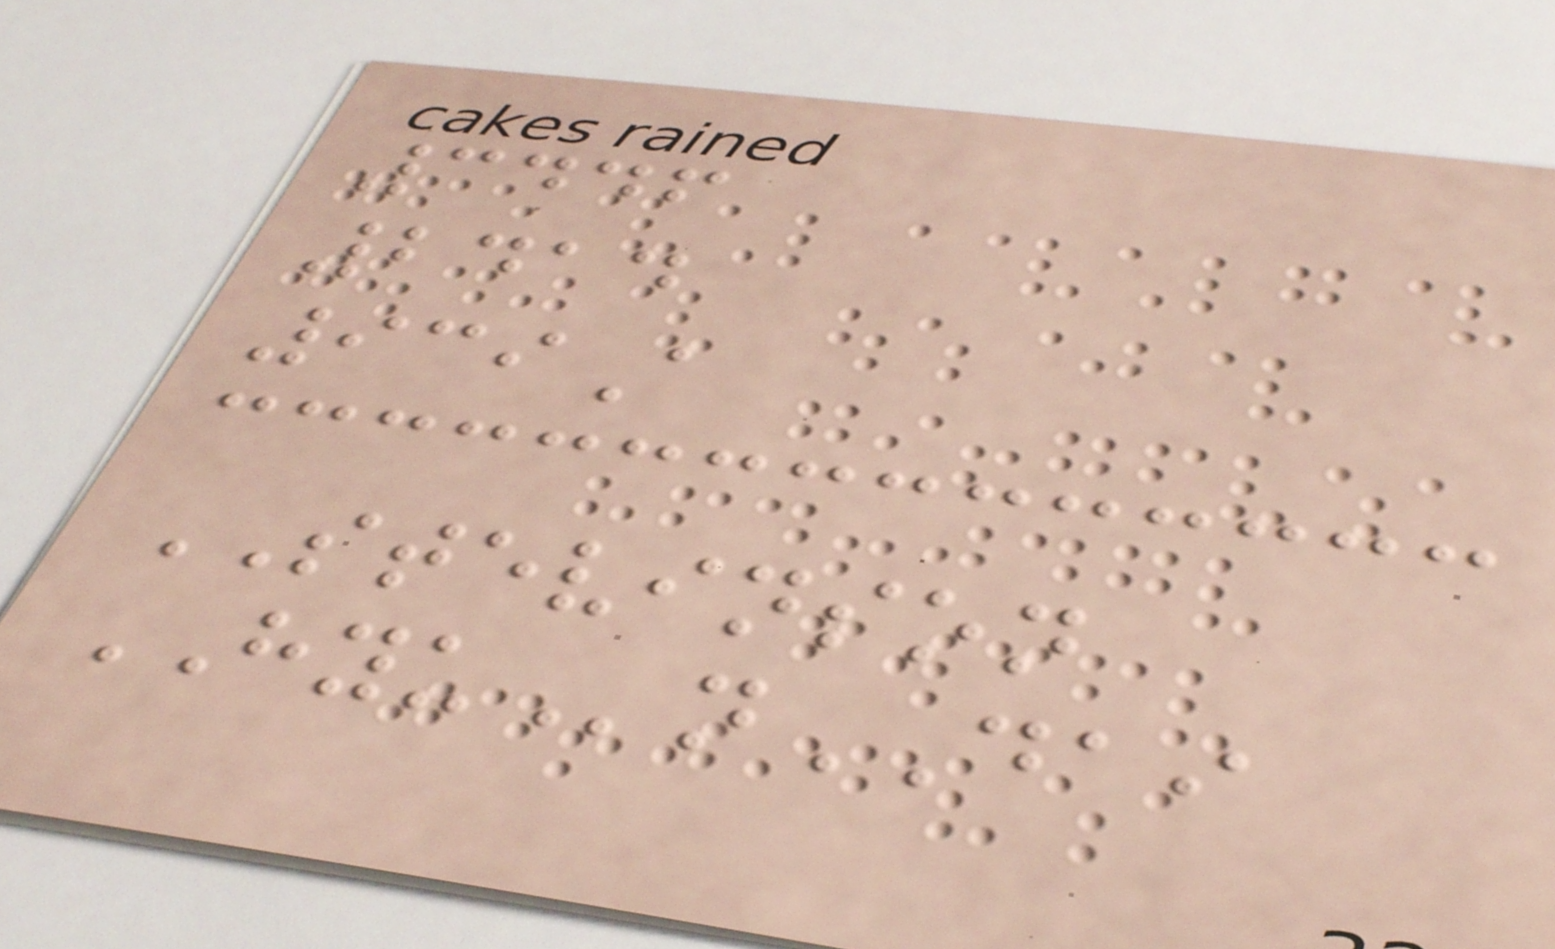3446
2414
939A
STEVINSON
HYUnDAI
